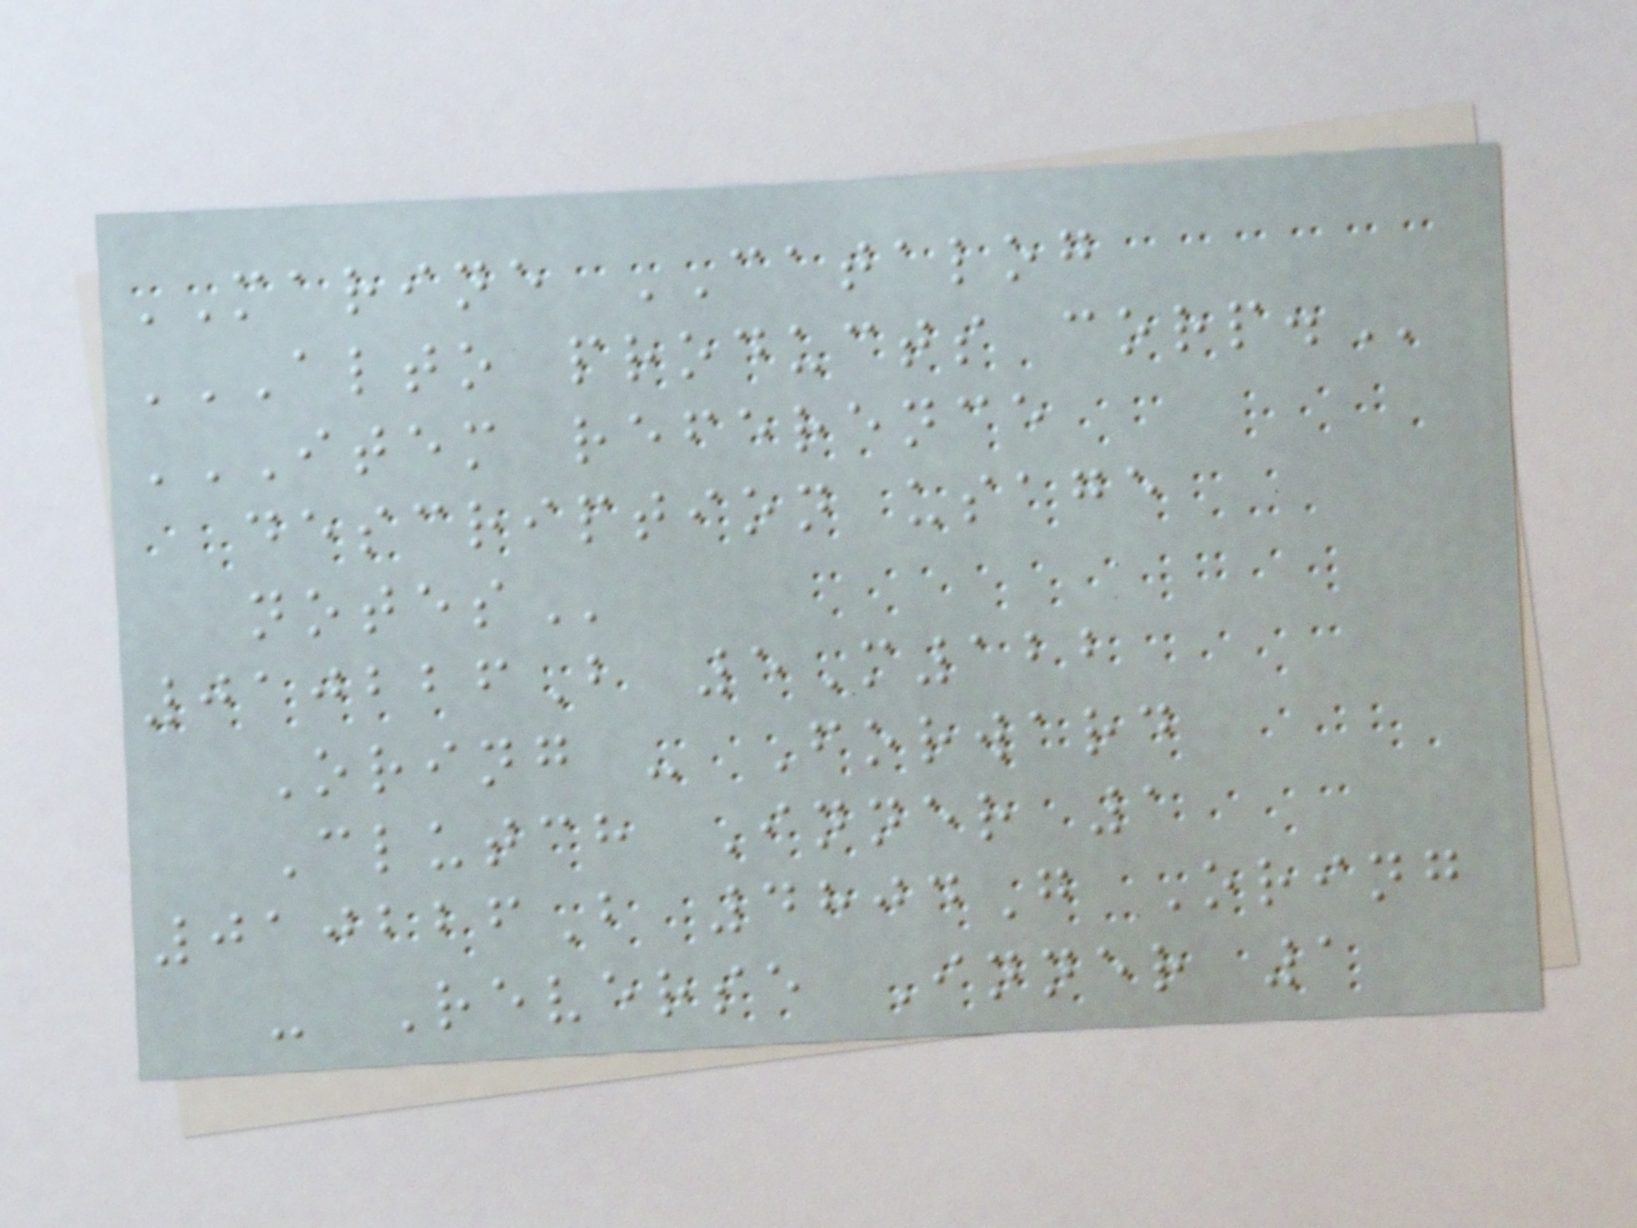MARINE CATALOG
ALTO PRODUCTS CORP.
ITEM REFERENCE
DESCRIPTION USAGE
NOTES
010226B 5M122
Oring - Forward
Clutch Inner 1
010226B 4804G Oring
- Reverse Inner 1
